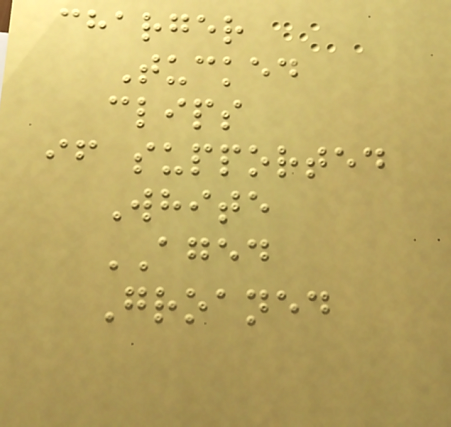charger
Tucked
clips
if supported
White
AGED
Groaned
